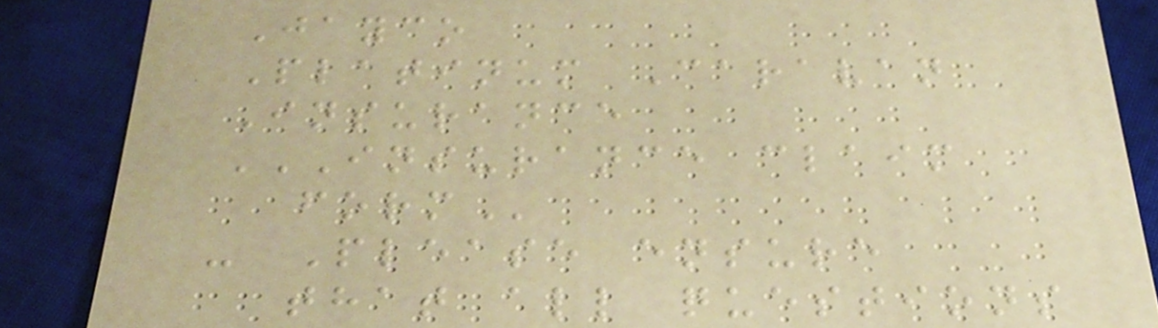Jayco
Platinum Caravan
Insurance
INSURANCE CLAIM
FORM
- Please ensure
that all questions
